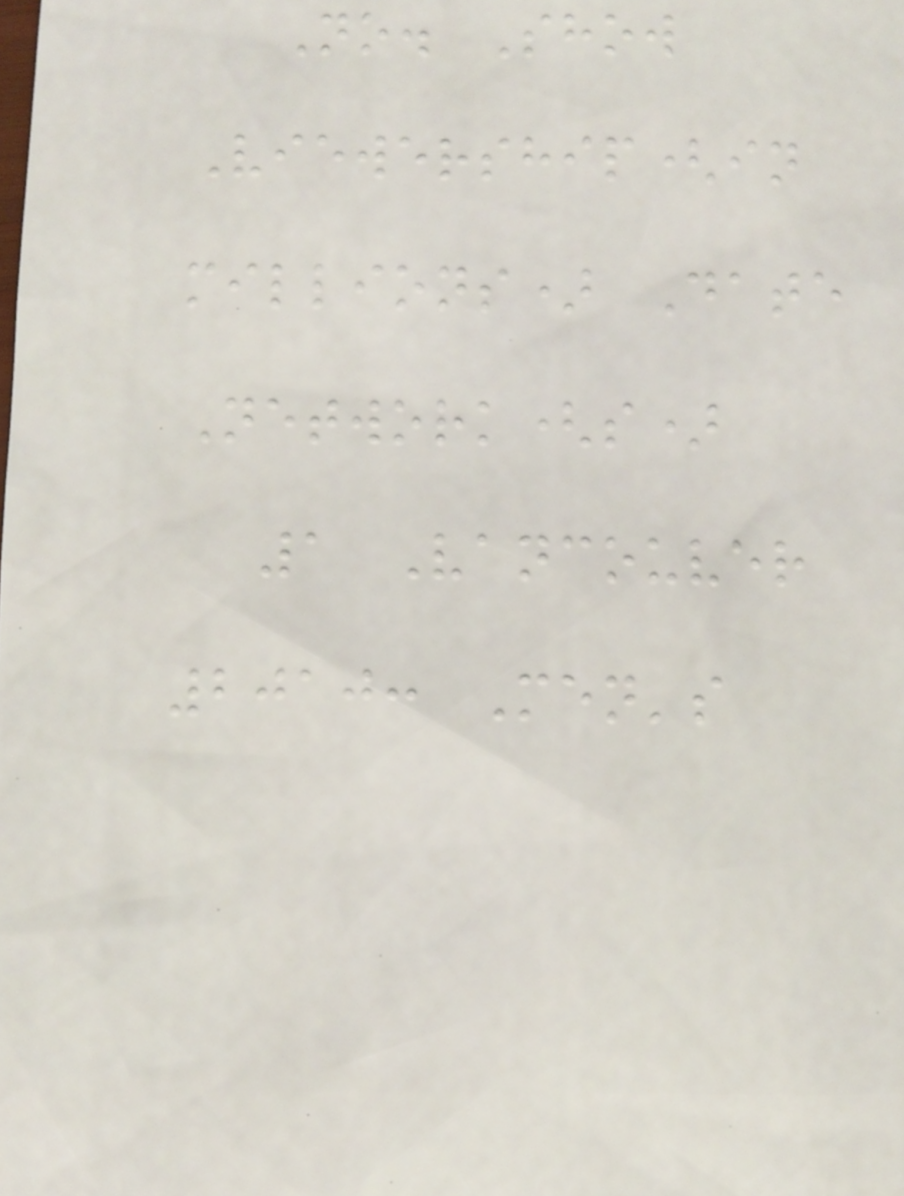No. Show
Viewership(in
millions) Date
Network(s)
1 Vancouver
2010: Men's
